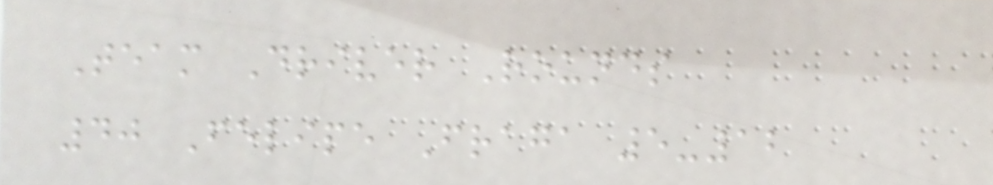Team Driver Rounds
40 Felipe Fraga 5-12
